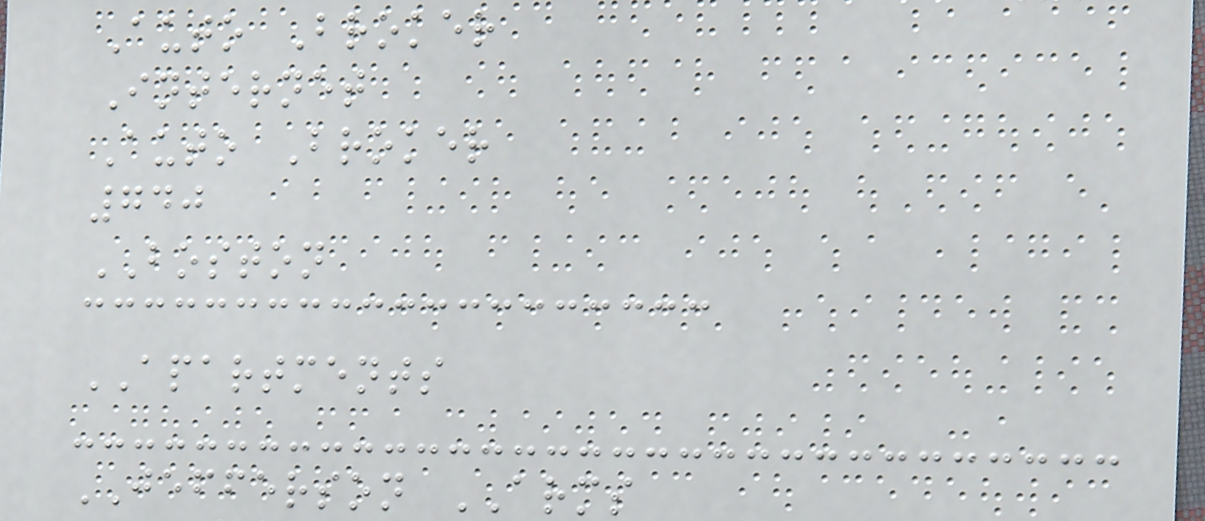Auto Broker
Internet
Auto Broker
740
BOSTON
APARTMENTS
JEFFERSON ARMS
